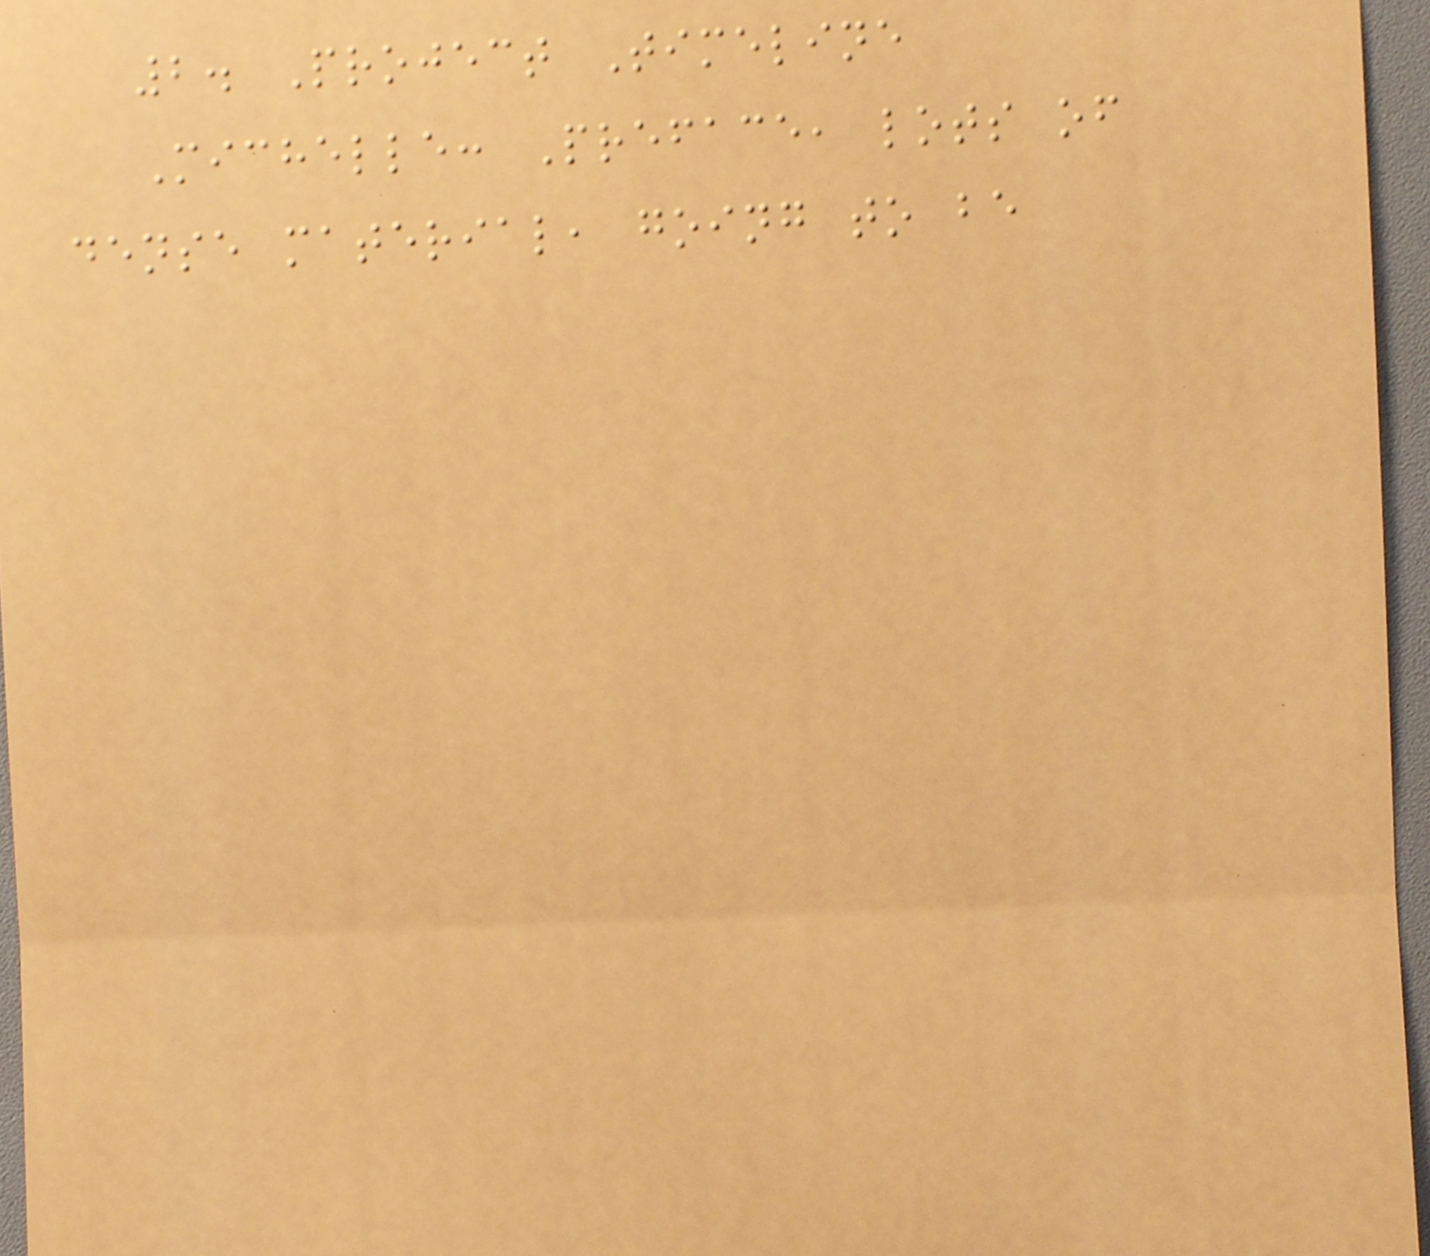2. Project Timeline
Michelle: Preface, lots of
dense material, going to be
